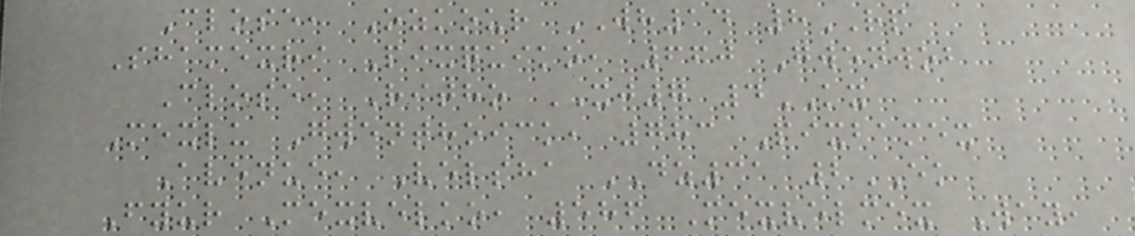Close, Ozkour WH14 8RP
Shamexri Pixquiko, 660 Gwenwob
Close, Ritho XJ7 4KX
Mexlu Gwenthoick, 783 Pixbamex
Avenue, Velsha DZ31 2EK
Fyur Mexvelko, 586 Mexvelmex Way,
